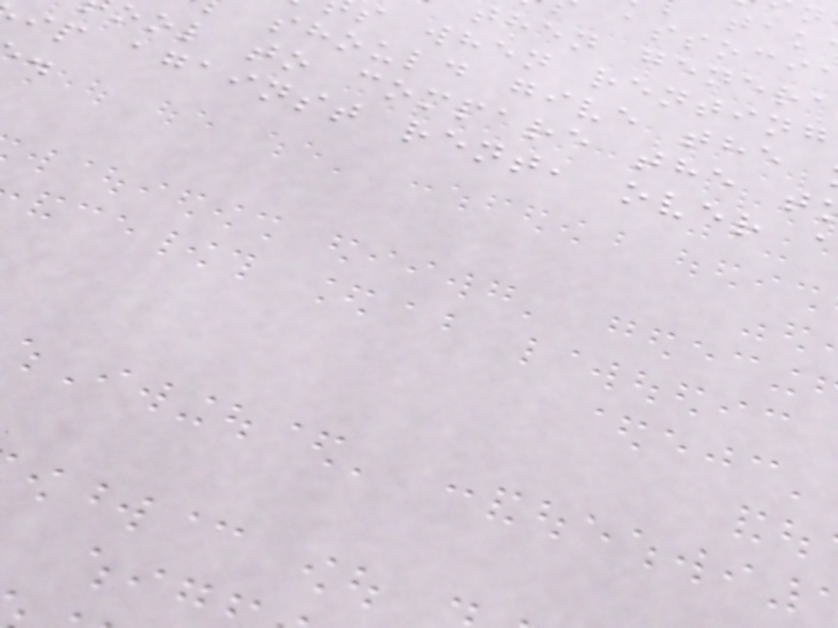then genera
s when renting
should give the
ool to compare the t
ip against rent, over
